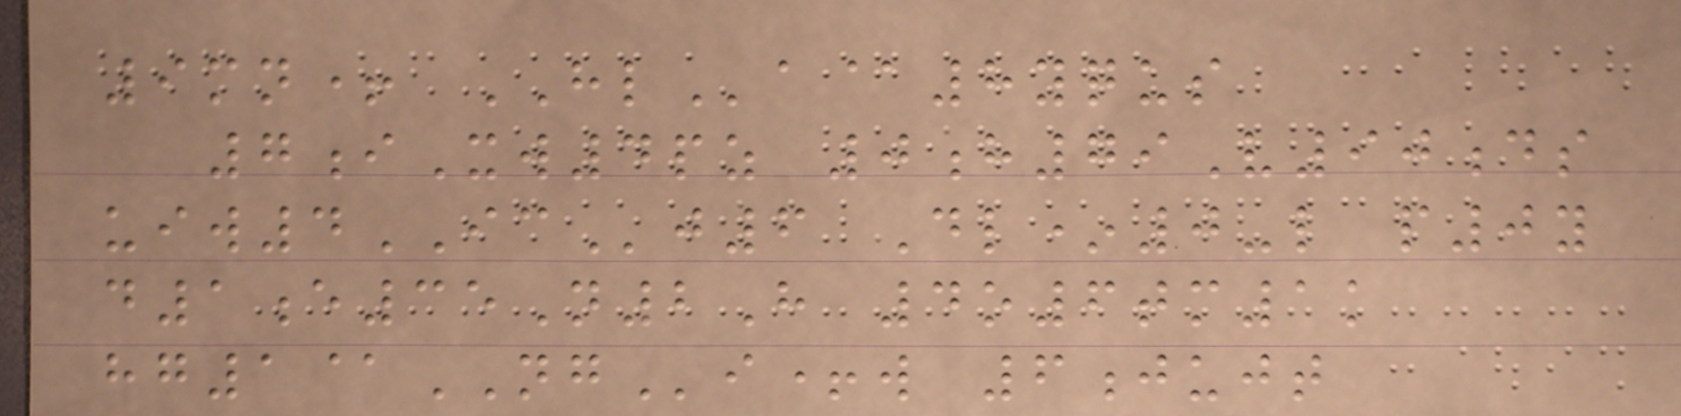9mn+ HLa@8yqus
7iXw4pz 0h79V90ds
uiw4ICj6 Dl*0-l p0y
d1e35N2H 4o6tm1k
hg1@NGi+w 6jujt
